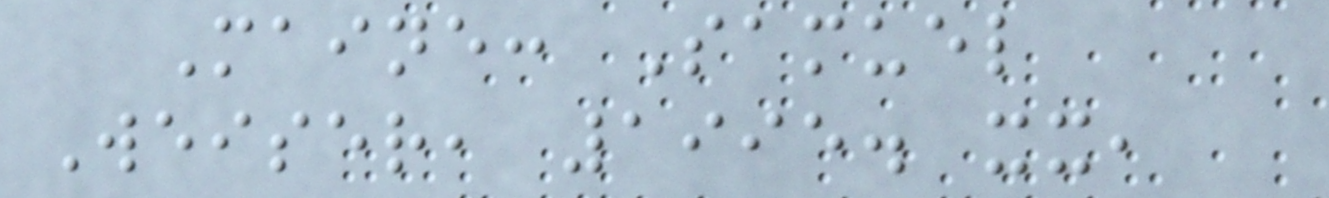Maine: Samuel
Weiser, 1995. xx,
